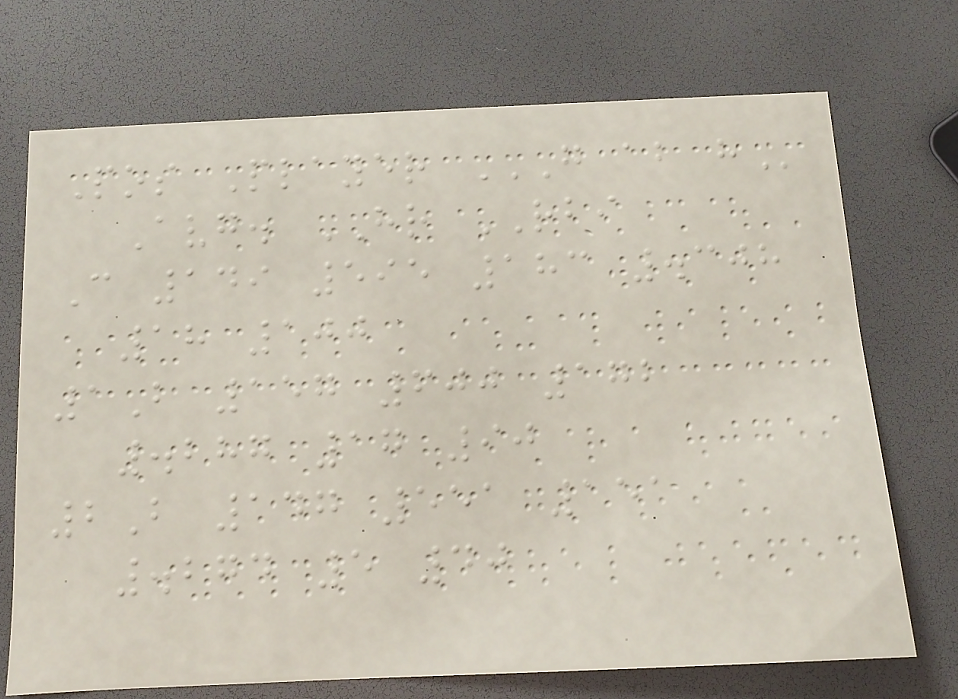Pos Player G AB H
Avg. HR RBI
C 149 595 183 .308
18 100
1B 157 600 172
.287 17 90
2B 147 551 151
.274 5 40
